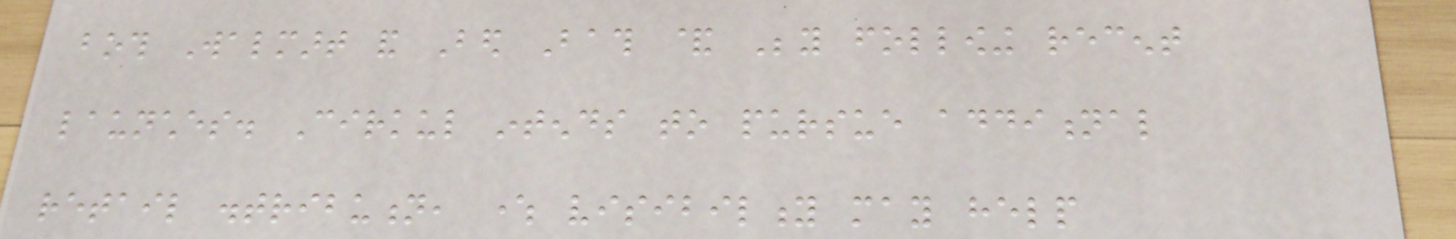both Walmart and Bed Bath & Beyond following recent
launches. Cirkul intends to pursue additional
retail distribution, where visibility may help
